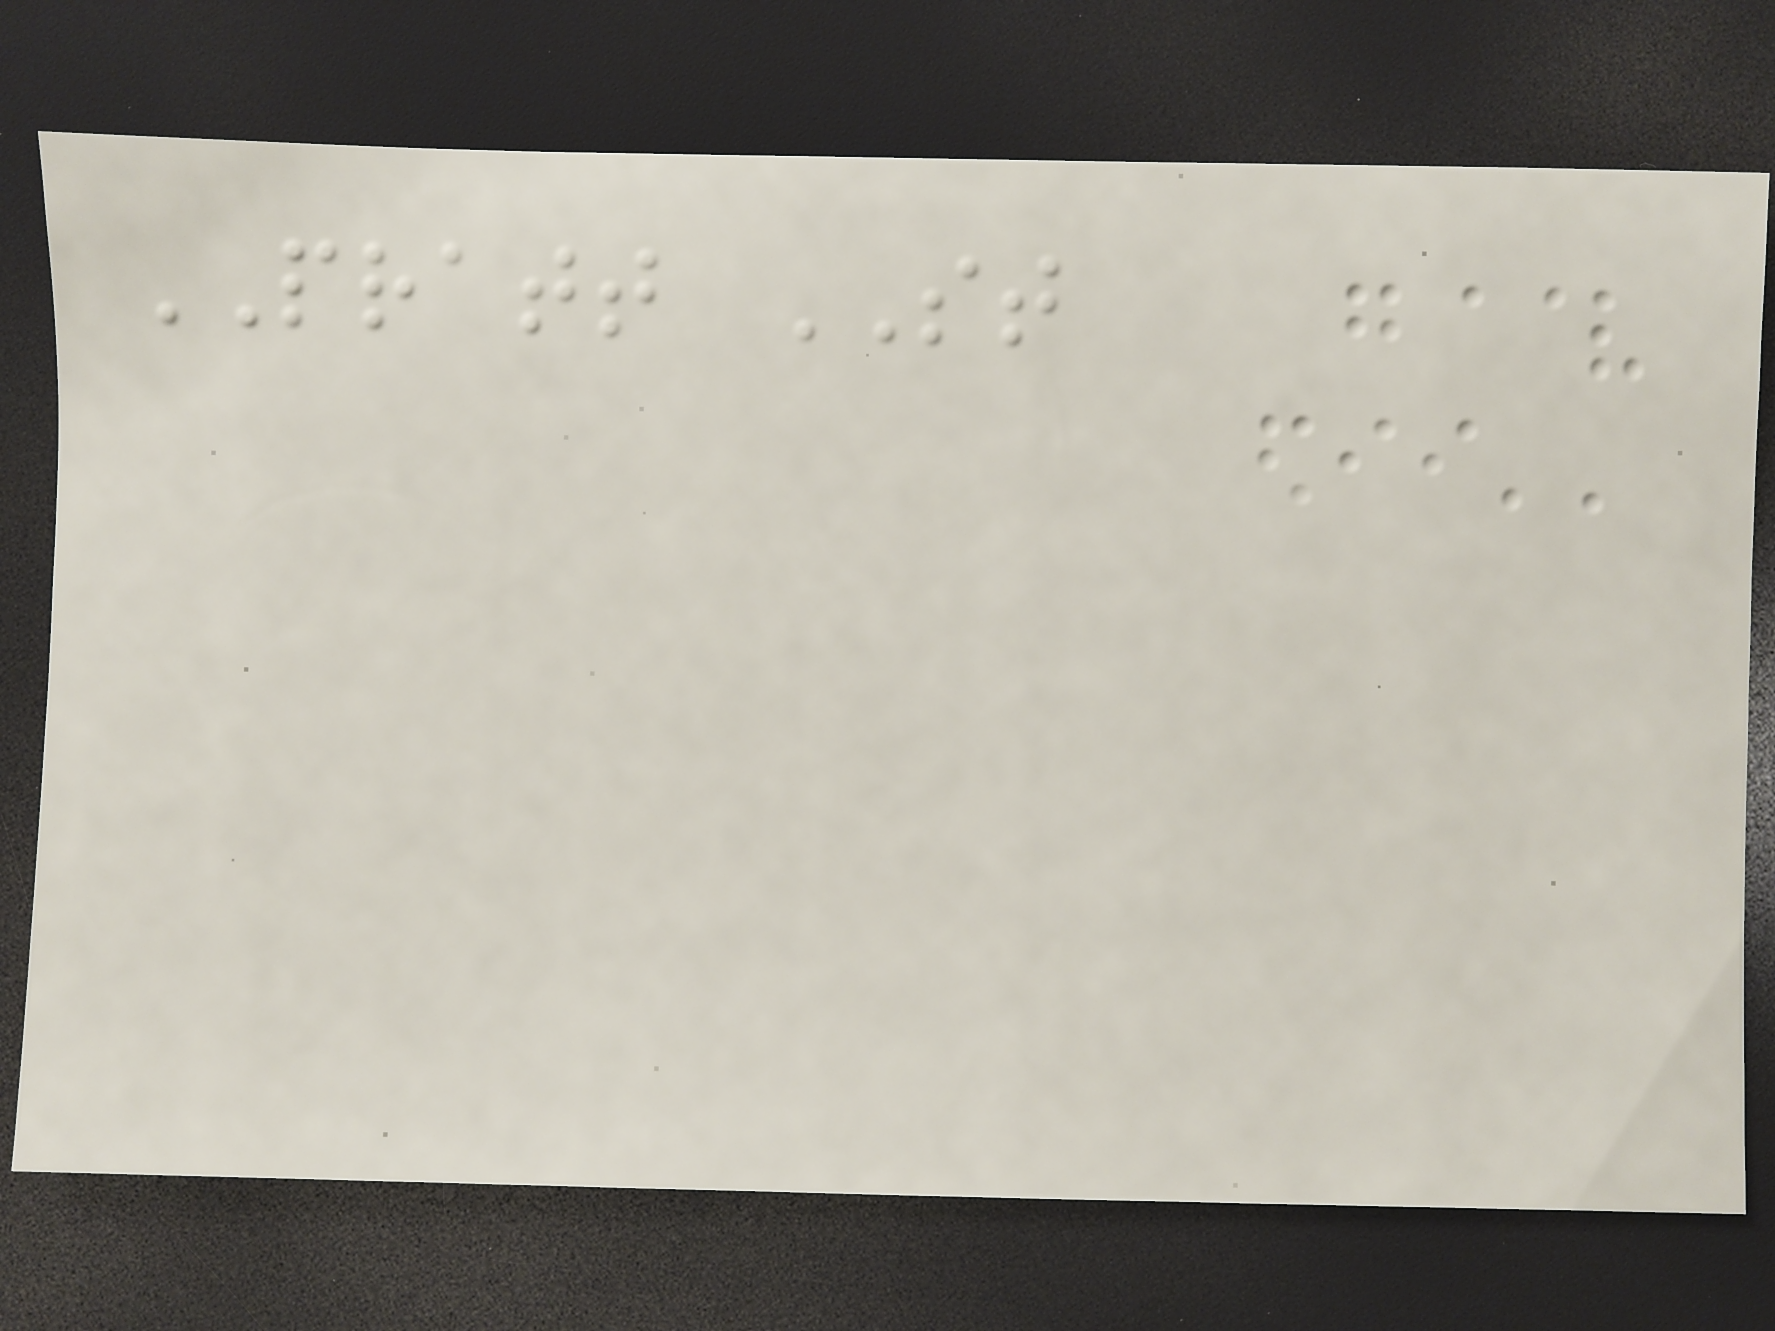PRATT ST
